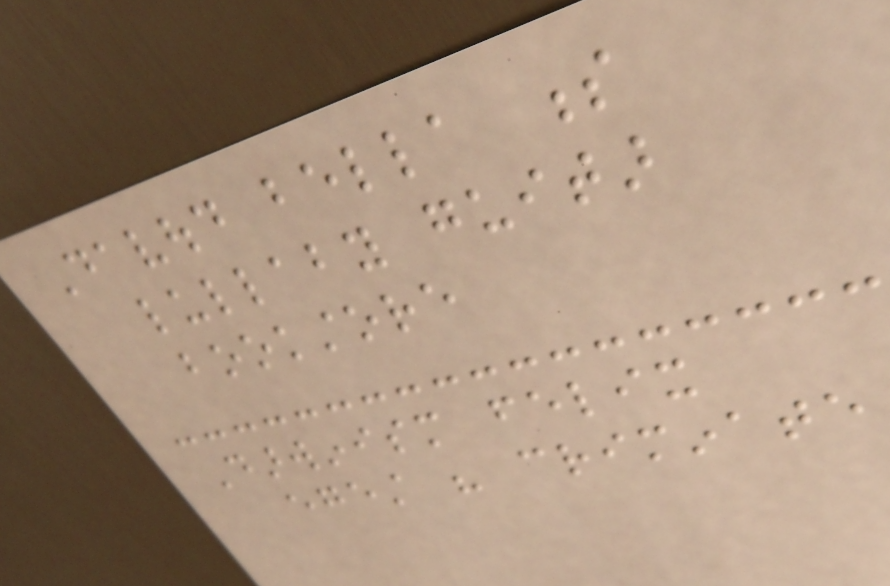Davoud bella s
lullaby guitar
bookstore
Darwinism felix
egest his criminate
